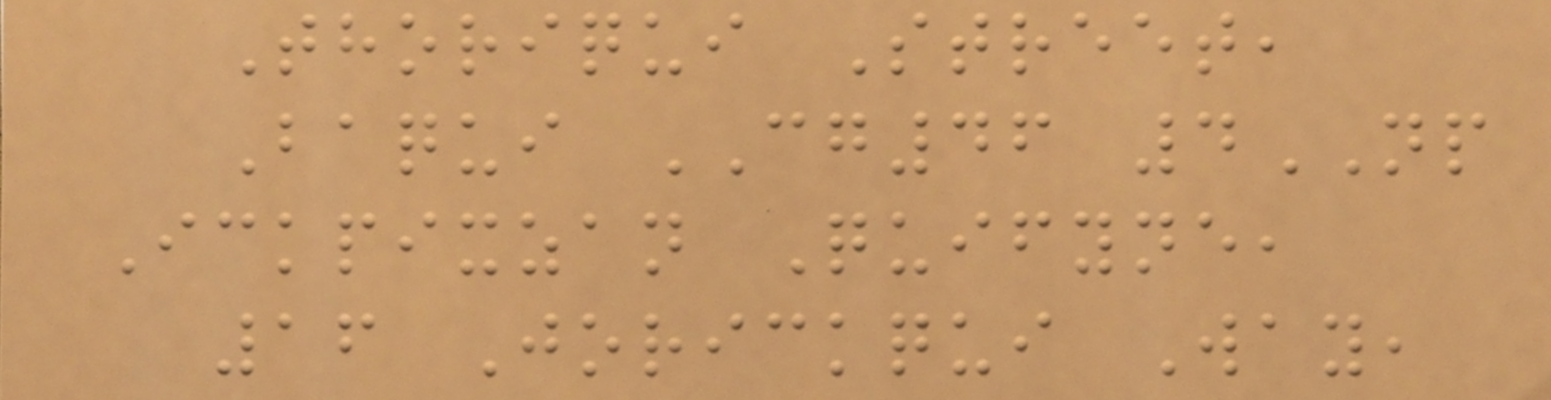Thoriqui Street,
Baqui CG46 4NP
Ickpixzan Quifyne,
16 Jorickqui Way,
